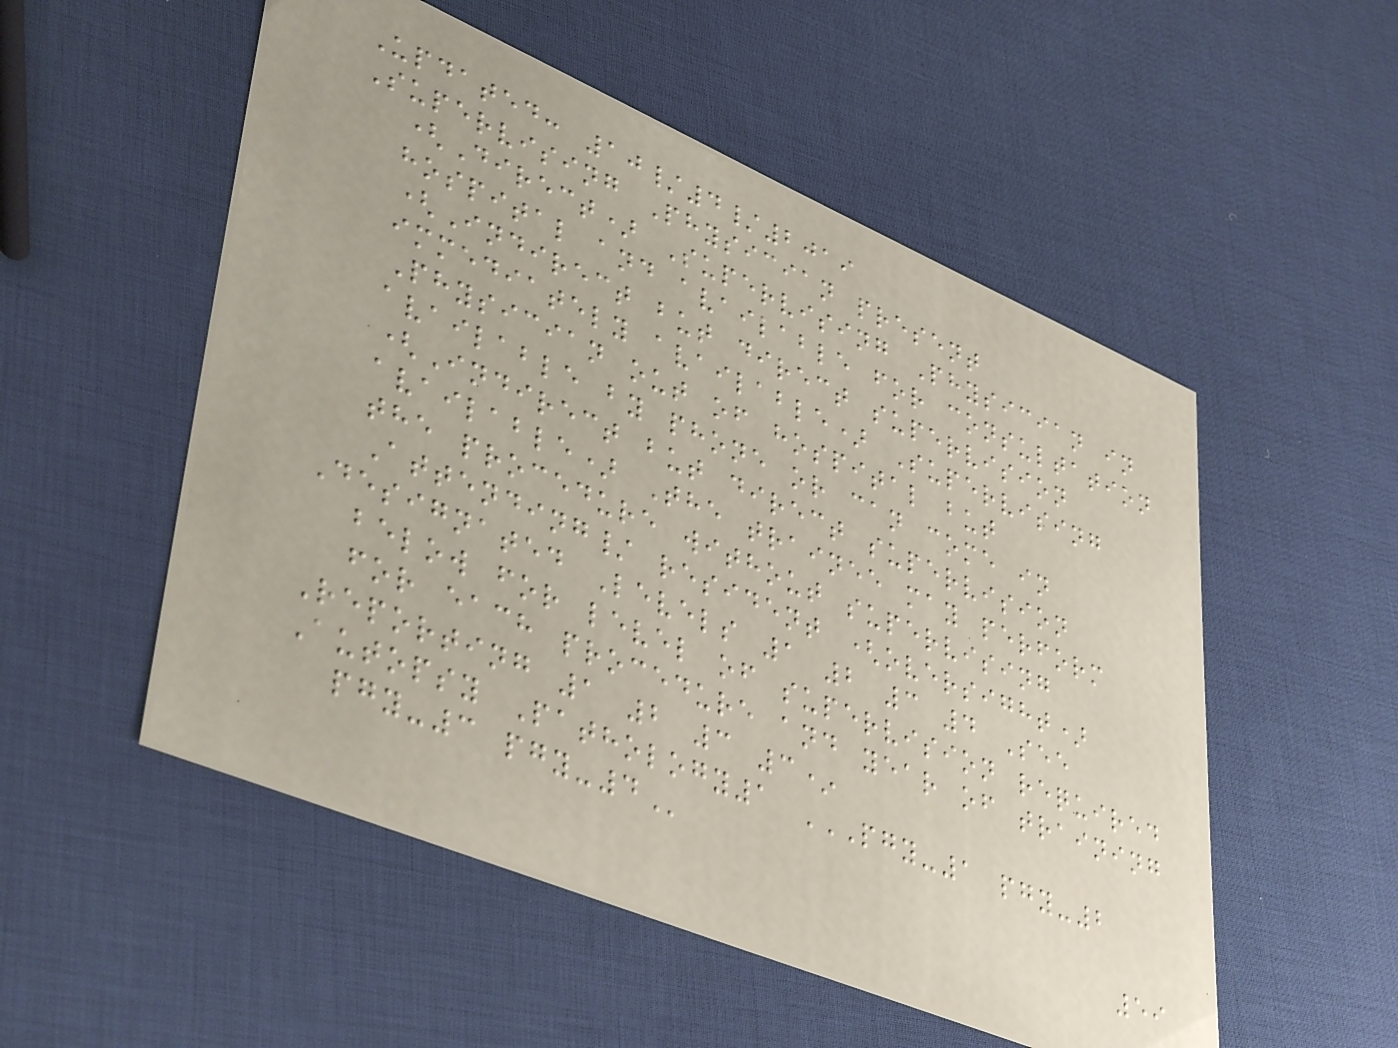Updated: 10/4/2019
Supervising Physician present
(Direct) Supervising Physician in
hospital and available for consultation
(Indirect but direct supervision
immediately available) Supervising
Physician out of hospital but
available by phone or can come in
(Indirect but direct supervision
available) The trainee may perform
the procedure without supervising
Attending/ resident (oversight)
Designated Levels 1 2 3 4 See
below for level of supervision required
for each procedure and year of training
Reporting 1 2 3 3*
Autopsy Pathology1 PGY-1 PGY-2
PGY-3 PGY-4
59
